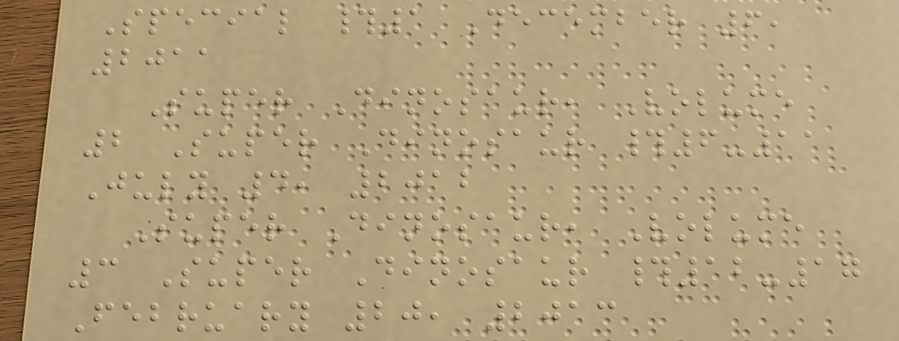Special #1 December 6,
2011
Super Dinosaur, Volume
2 Super Dinosaur #6-11
July 4, 2012
Super Dinosaur, Volume
3 Super Dinosaur #12-17
February 20, 2013
